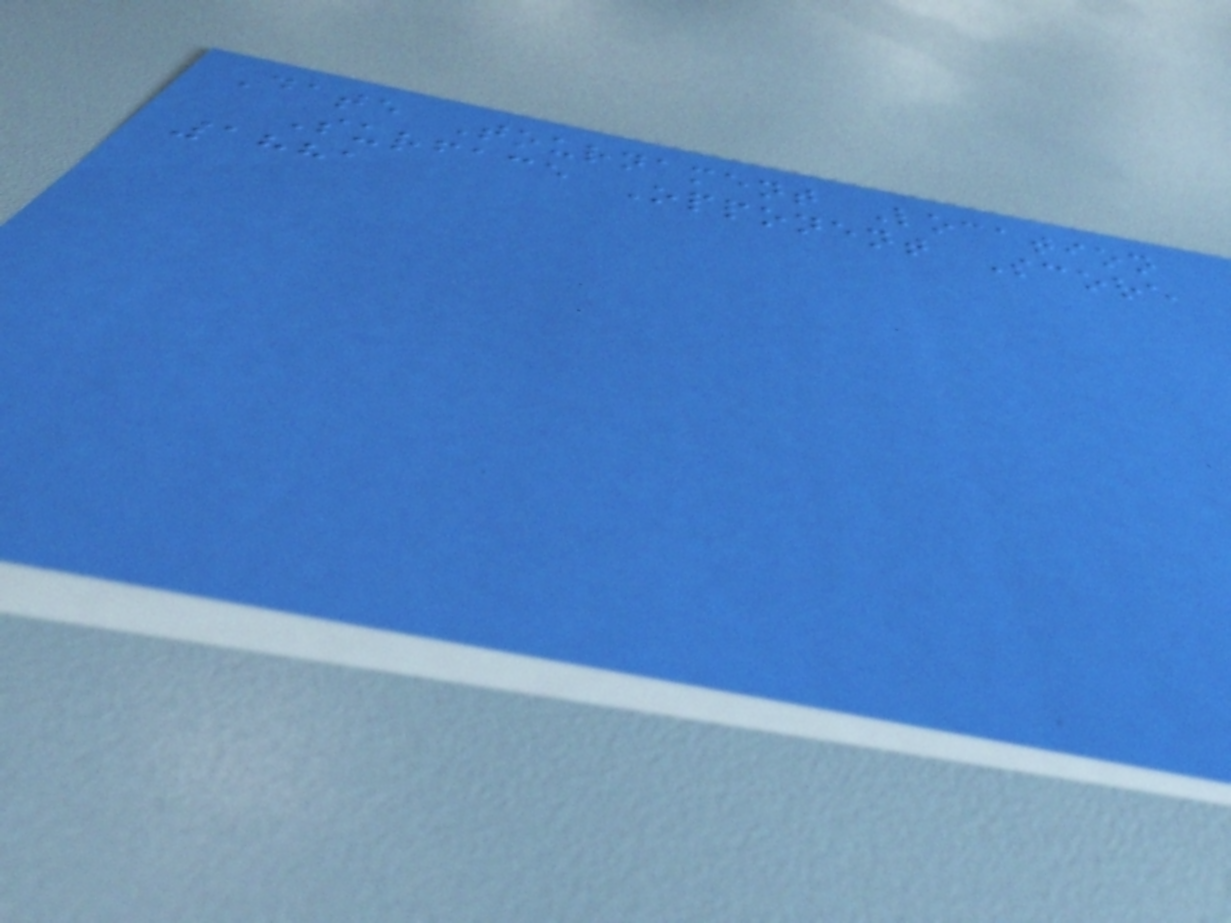Date Tournament Location
Surface Opponent Score
1881
